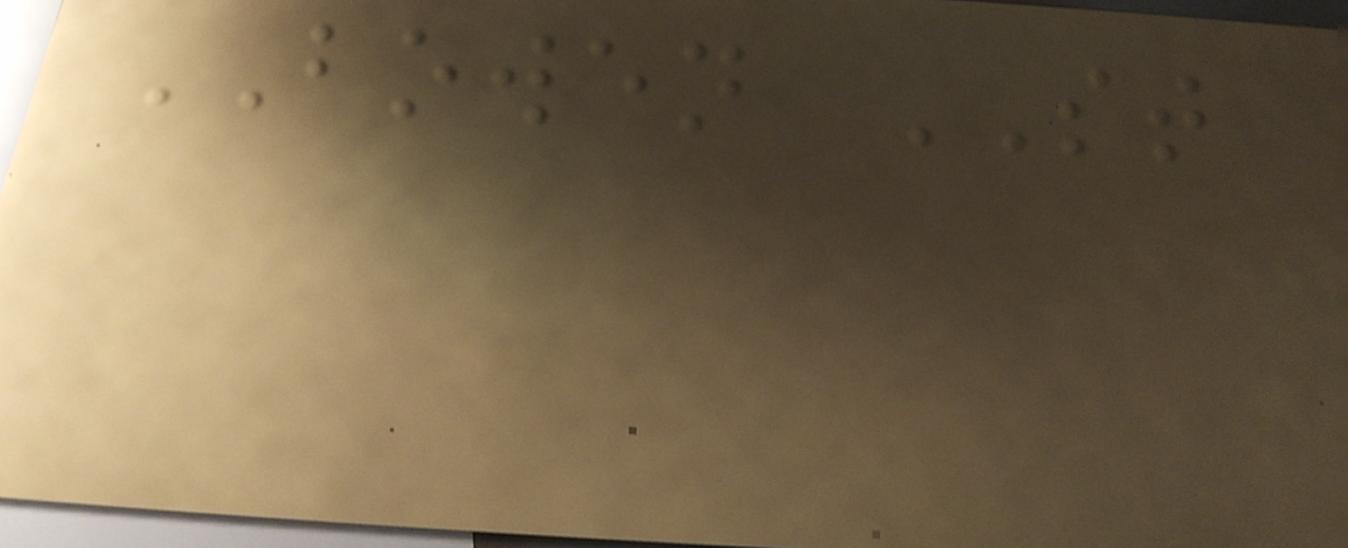BOWEN ST
